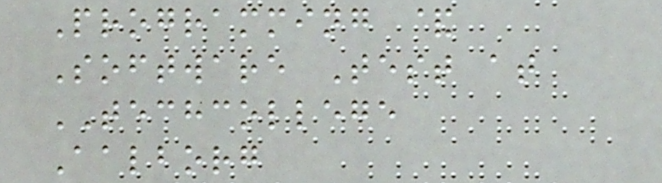Programming &
Software Test at
TECHCOLLEGE
Aalborg
